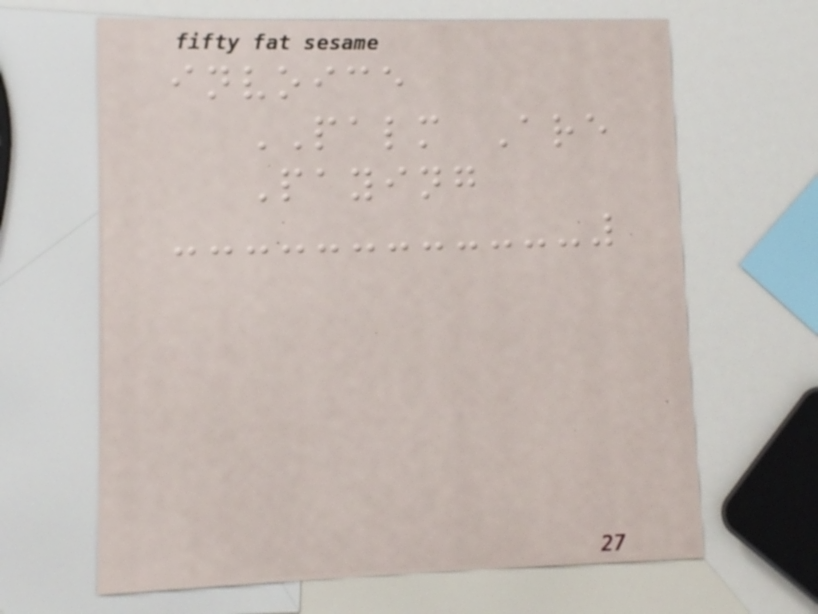invoice
PALM Are
Paying
